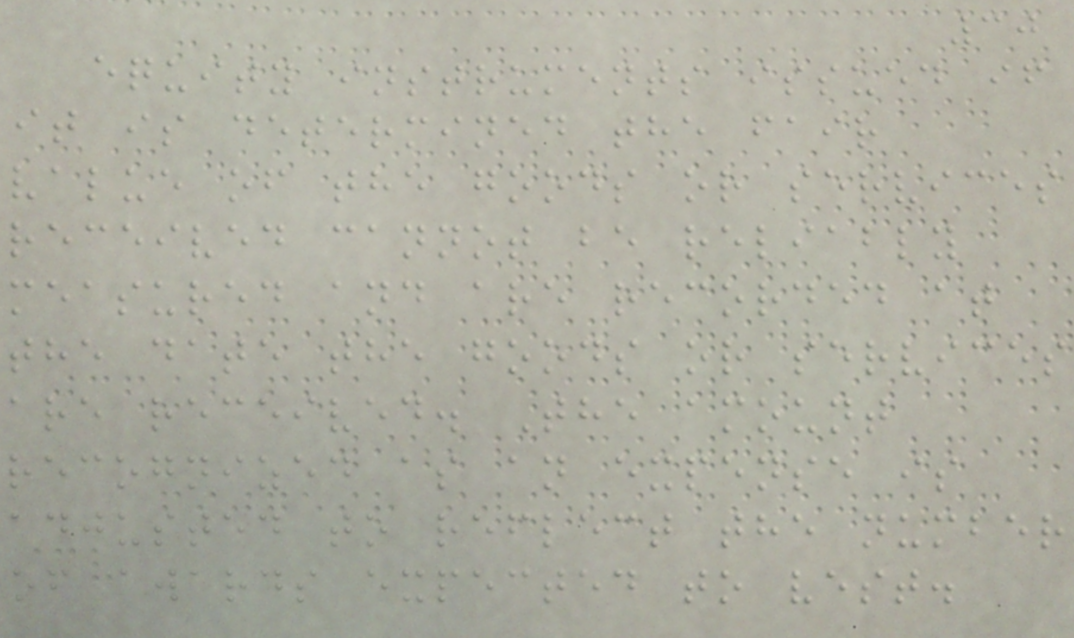30
equity instruments issued if
it is determined the fair
value of the goods or services
received cannot be reliably
measured and are recorded at
the date the goods or services
are received. The amount
recognized as an expense is
adjusted to reflect the number
of awards expected to vest.
